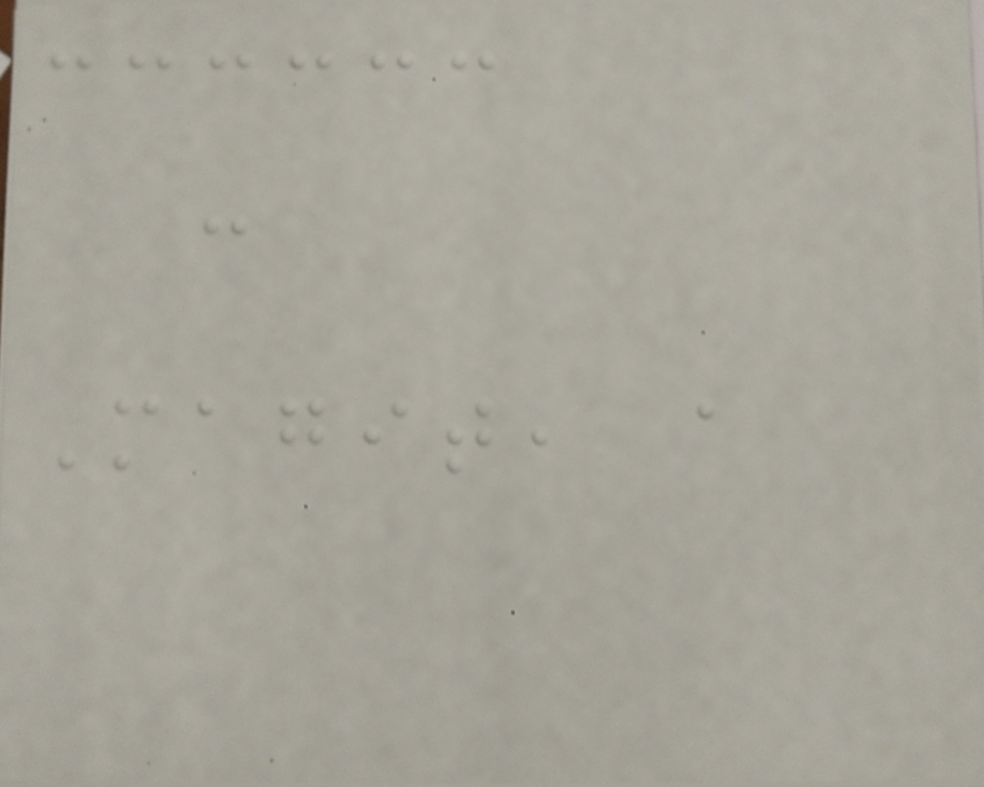-
Magit, a
